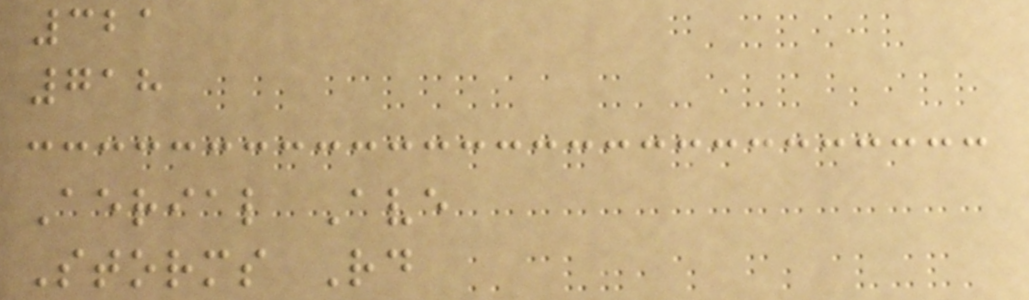321
718
Aerial Ave
Storms Rd
